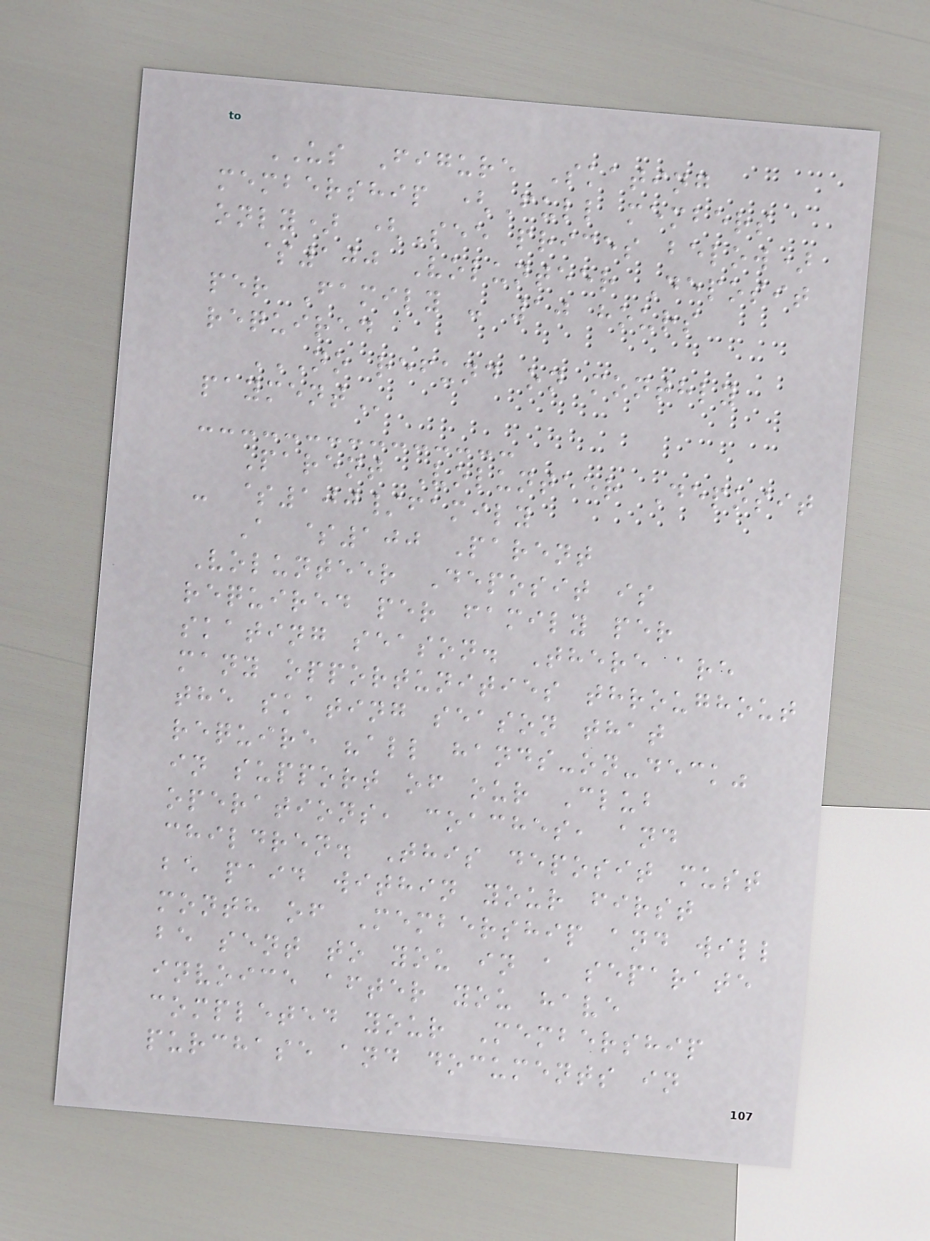US Figure Skating
membership (Full members
only) (See prices below)
$100 Volunteer Deposit
per Family - 10 hours
required
NO REFUND ON MONTHLY
PAYMENT
Parent Volunteer Deposit
- $100/family
A $100 Parent
Volunteer Deposit is
required per family per
skating season. There are
many opportunities throughout
the skating season that
require "all hands-on-deck"
in support of our Club
operations, coaches, and
children. This deposit must
be paid within your first
month of Membership and will
be sent to you in a separate
invoice after you have
completed your Membership
purchase and documents in
